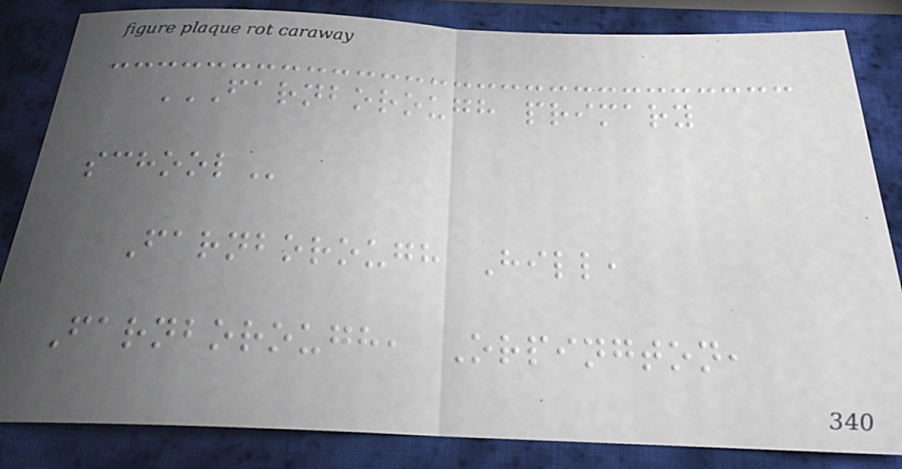FARNBOROUGH PRIMARY
SCHOOL
Farnborough Hill,
Farnborough, Orpington,
